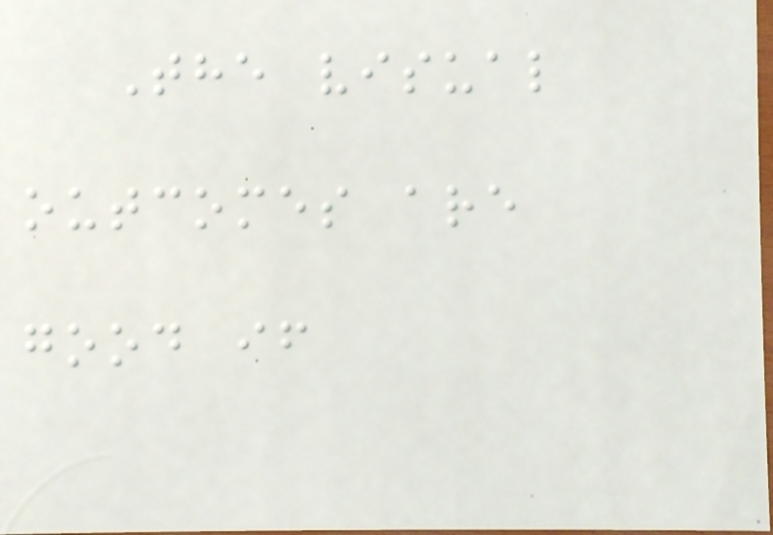The visual
outcomes are
good if
